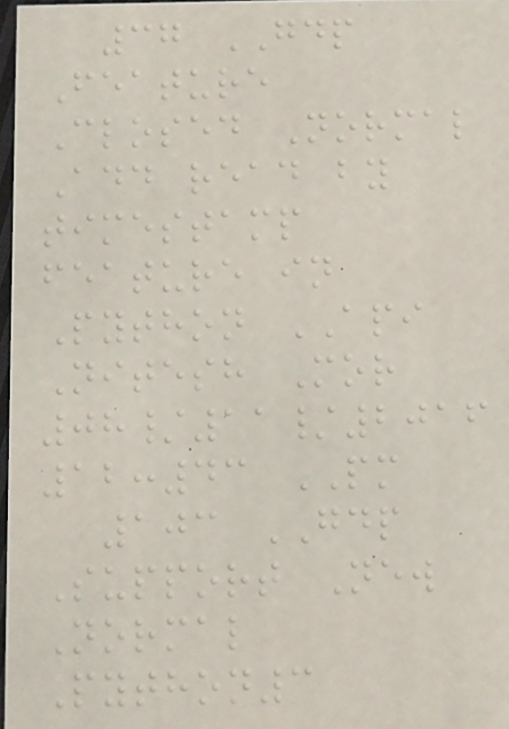37 GDP
Feature
Closed Normal
Add read by
timestamp
feature in
Python API
Nitesh Mor
08/11/2016
12:43 PM
103 GDP
Support New
Normal
Python3
